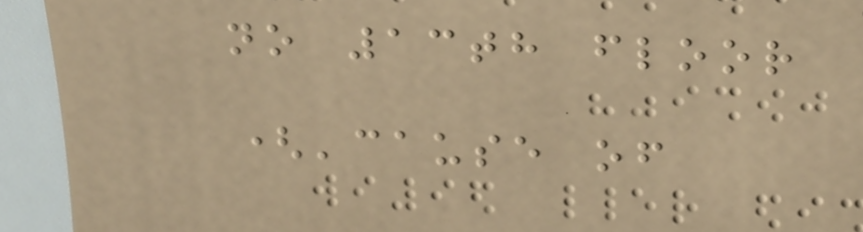no 13th floor
('cause of
